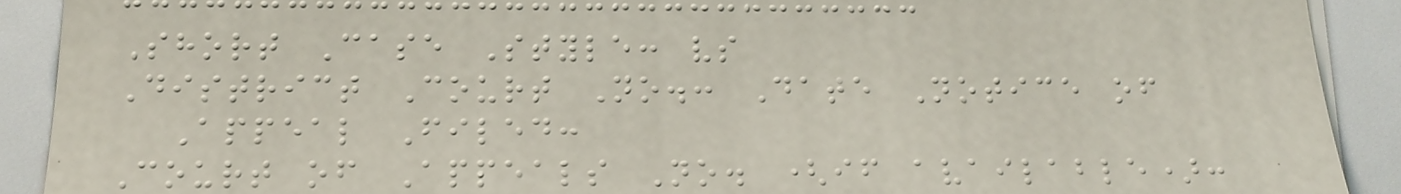Short Case Style: vs
District Court No.: Date Notice of
Appeal Filed:
Court of Appeals No. (if available):
